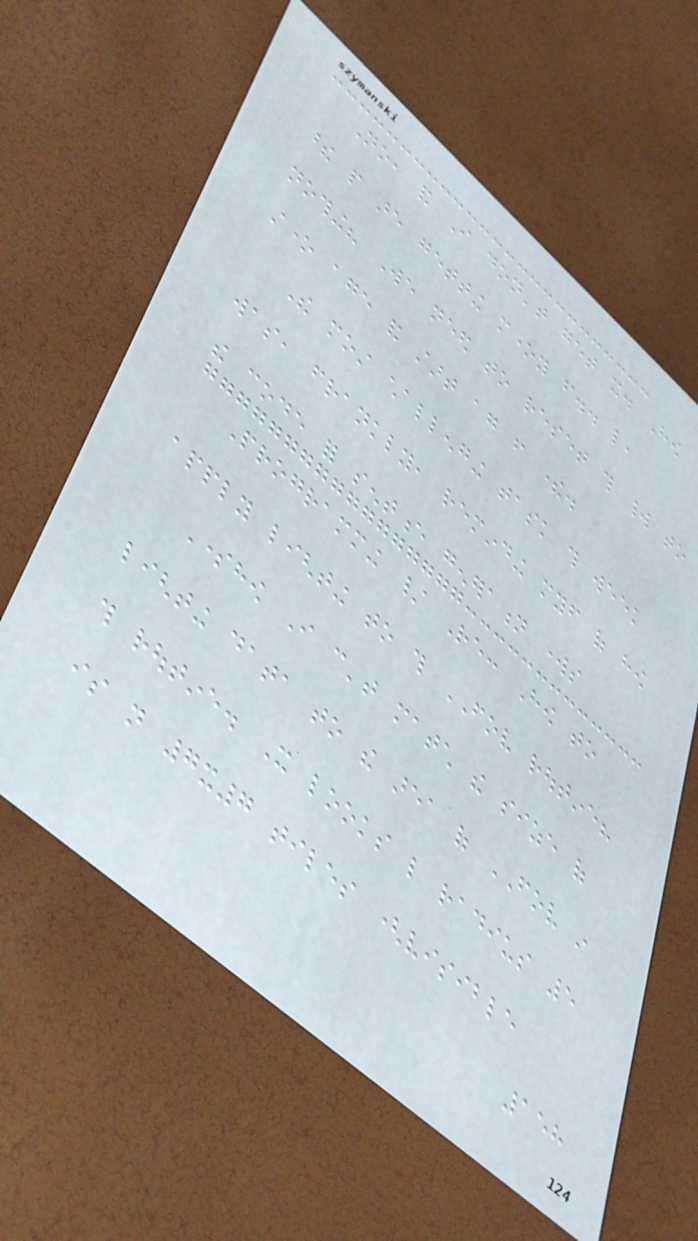No, and I don't get it. How
these people are getting money from.. like,
nothing? We need to reset this world to
stone age and start again from there.
The most challenging task this week
was, frankly, reminding myself of how
the code for sentence generation works
Programming / Re: How to
apply lighting to this FOV routine?
Somehow I can't match the size of
lighting data to the area of FOV in
this routine. It looks like radius 5
is not 7x7 tiles (visible
158
